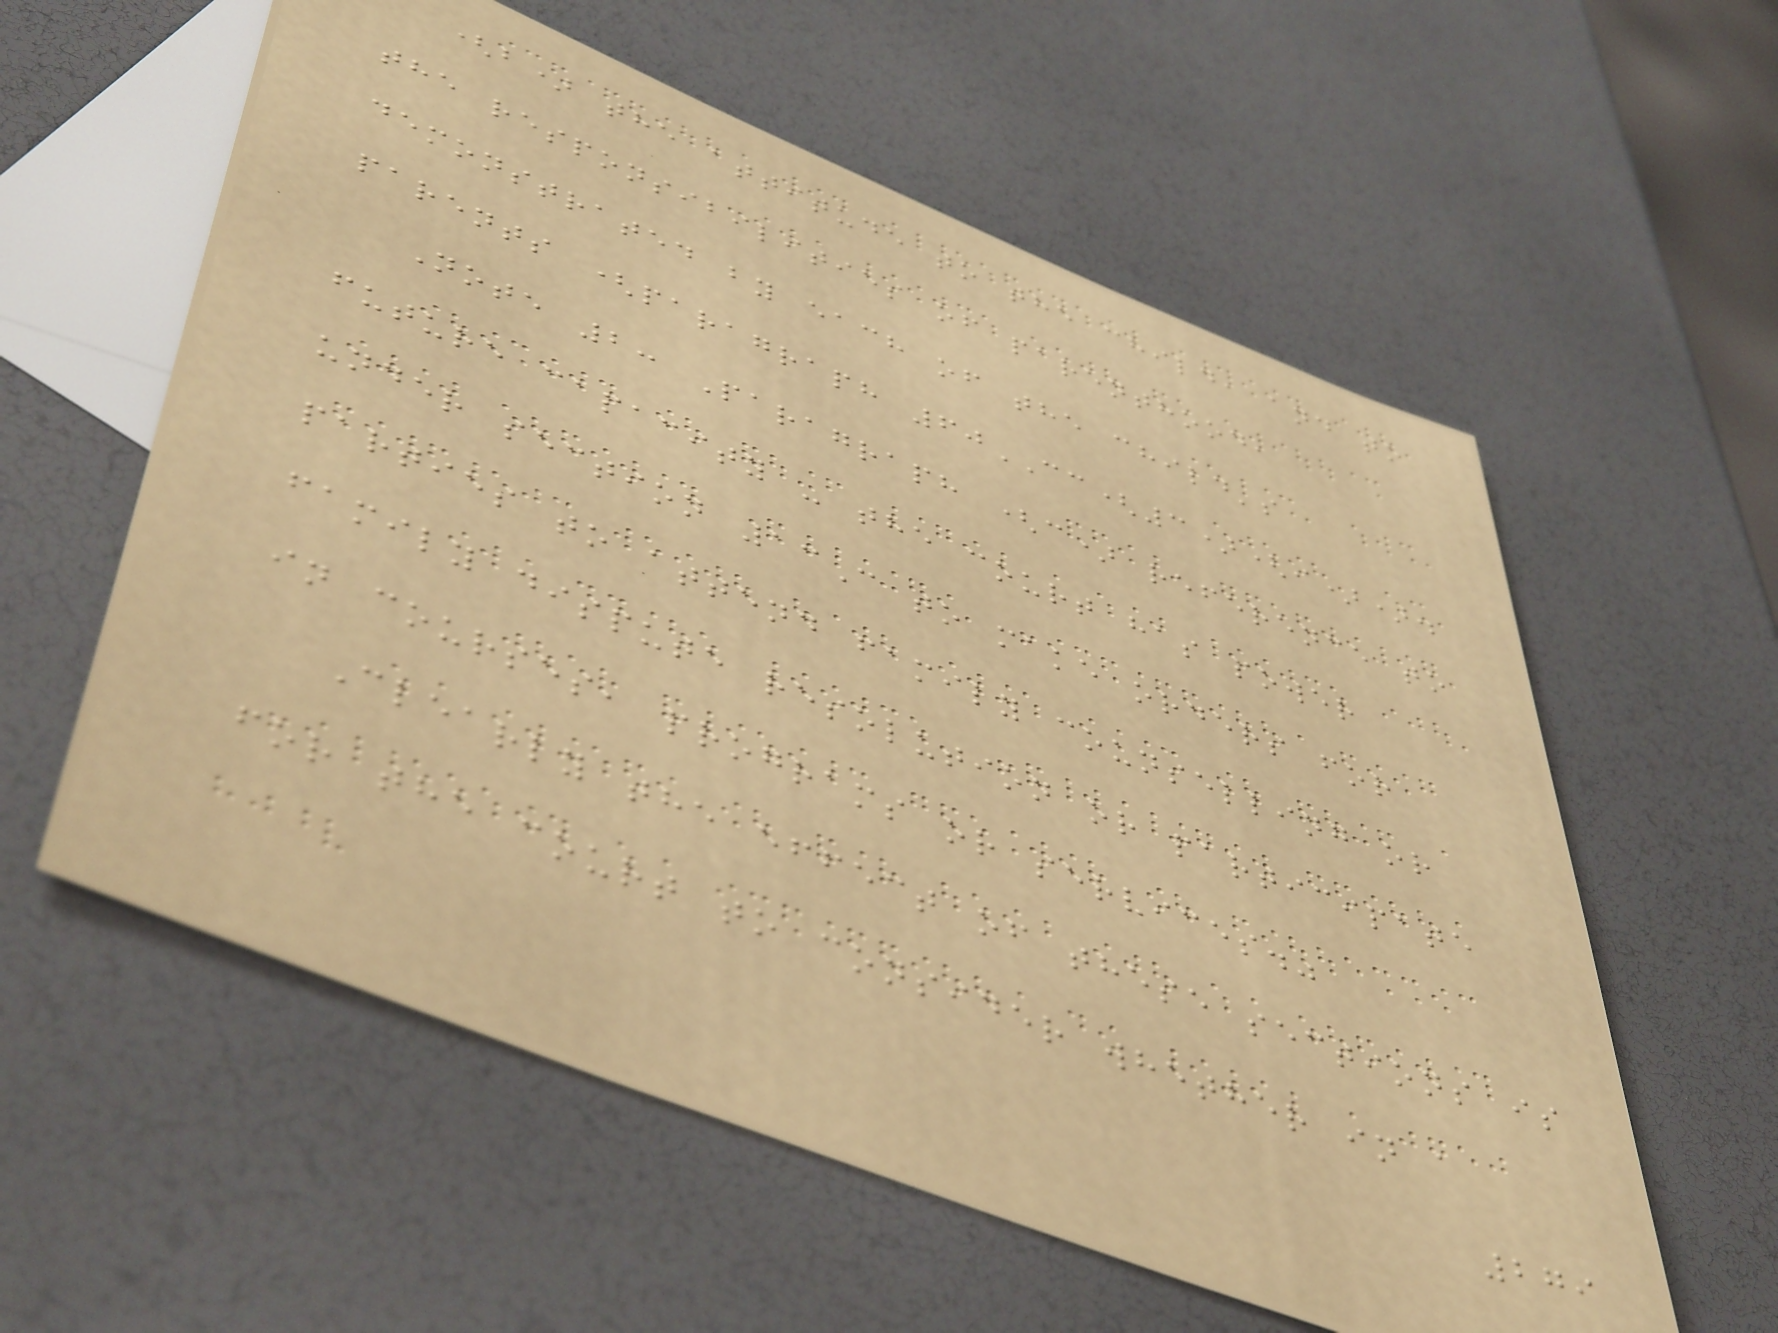(b) the attitude to the child, and to
the responsibilities of parenthood,
demonstrated by each of the child's
parents (paragraph 60CC(3)(i)).
Note 2: Paragraph (c) reference to
future capacity - the court has power
under section 13C to make orders for
parties to attend family counselling or
family dispute resolution or participate
in courses, programs or services."
Clearly the effect of these sections is
for the court to consider whether in a
279
